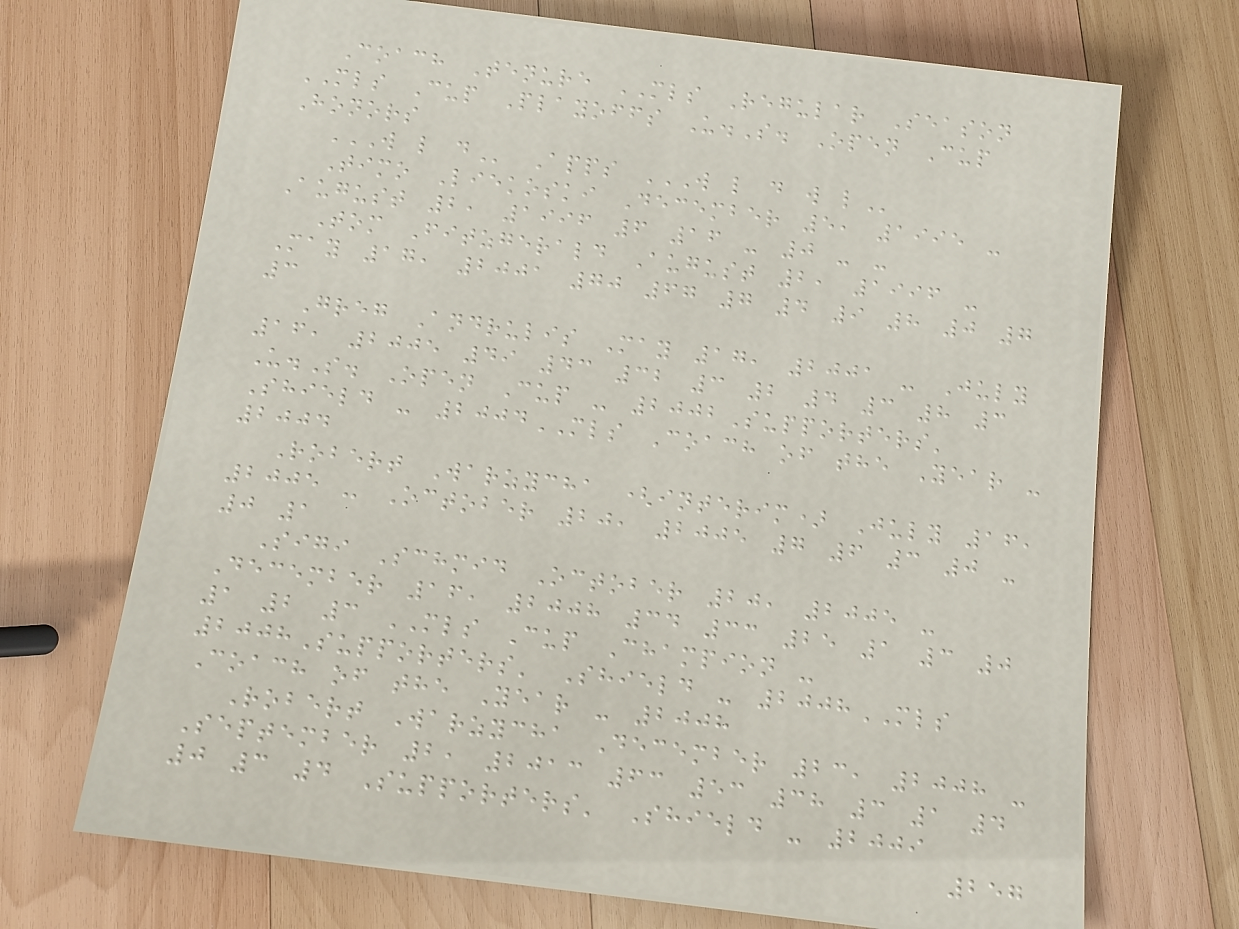Coach Tenure MLS Regular Season
MLS Cup Playoffs U.S. Open Cup
Honors
W L D Apps W L D W L
Timo Liekoski December 5, 1995 -
August 2, 1996 6 16 - 0 - -
Tom Fitzgerald August 2, 1996 -
May 17, 2001 70 67 7 4 9 8 0 7
3
Greg Andrulis May 17, 2001 - July
16, 2005 49 43 32 3 2 4 3 8 3
U.S. Open Cup - 2002Supporters'
Shield - 2004MLS Coach of the Year -
2004
Robert Warzycha (interim) July 16,
2005 - October 20, 2005 7 6 3 0 -
0 1
Sigi Schmid October 20, 2005 -
December 16, 2008 34 33 25 1 3 0
1 2 3 MLS Cup Champion -
2008Supporters' Shield - 2008MLS
Coach of the Year - 2008
Robert Warzycha December 23, 2008 -
September 2, 2013 63 53 38 3 1 4
0 3 4 Supporters' Shield - 2009
257
